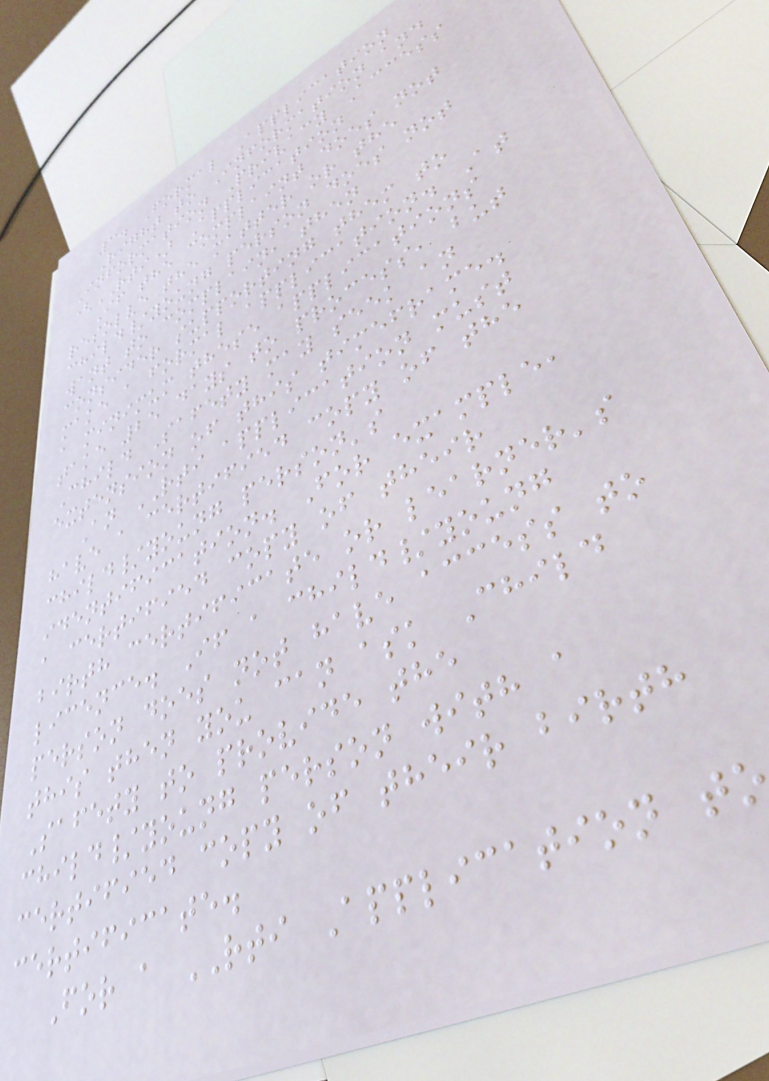3. Formal Application
Right to Information and
Information Privacy Access
(RTI) Application
If the complaint does not
resolve the matter or the
child/young person does not
want to complain, then
consider supporting them to
make a formal application. At
a minimum these applications
take 25 days to process, but
Child Safety may seek an
extension of this timeframe.
An RTI application must
have a certified copy of the
child/young person's
identification. For example,
a certified copy of their
birth certificate or learner's
licence. If a child/young
person does not have access to
this then you can ask Child
Safety to provide the
child/young person with a
certified copy of their birth
certificate.
For a RTI Application to
